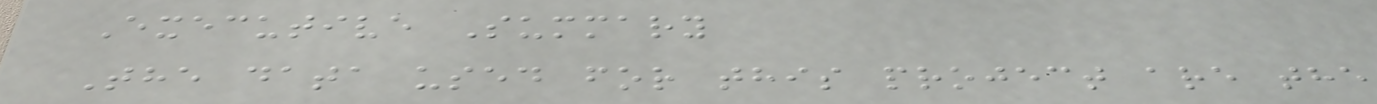Executive Summary
The data used for this project are the
